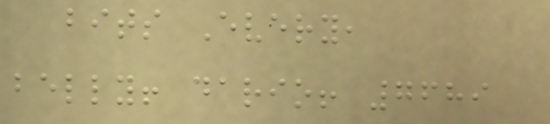bits Every,
belly! dario! 7689
